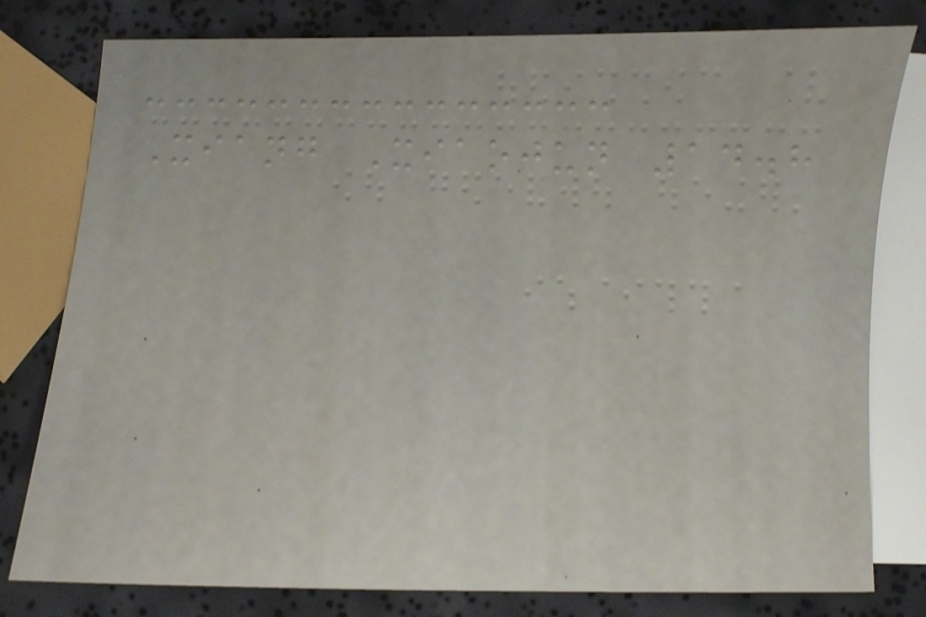Xiang Xiaojun 14.8
